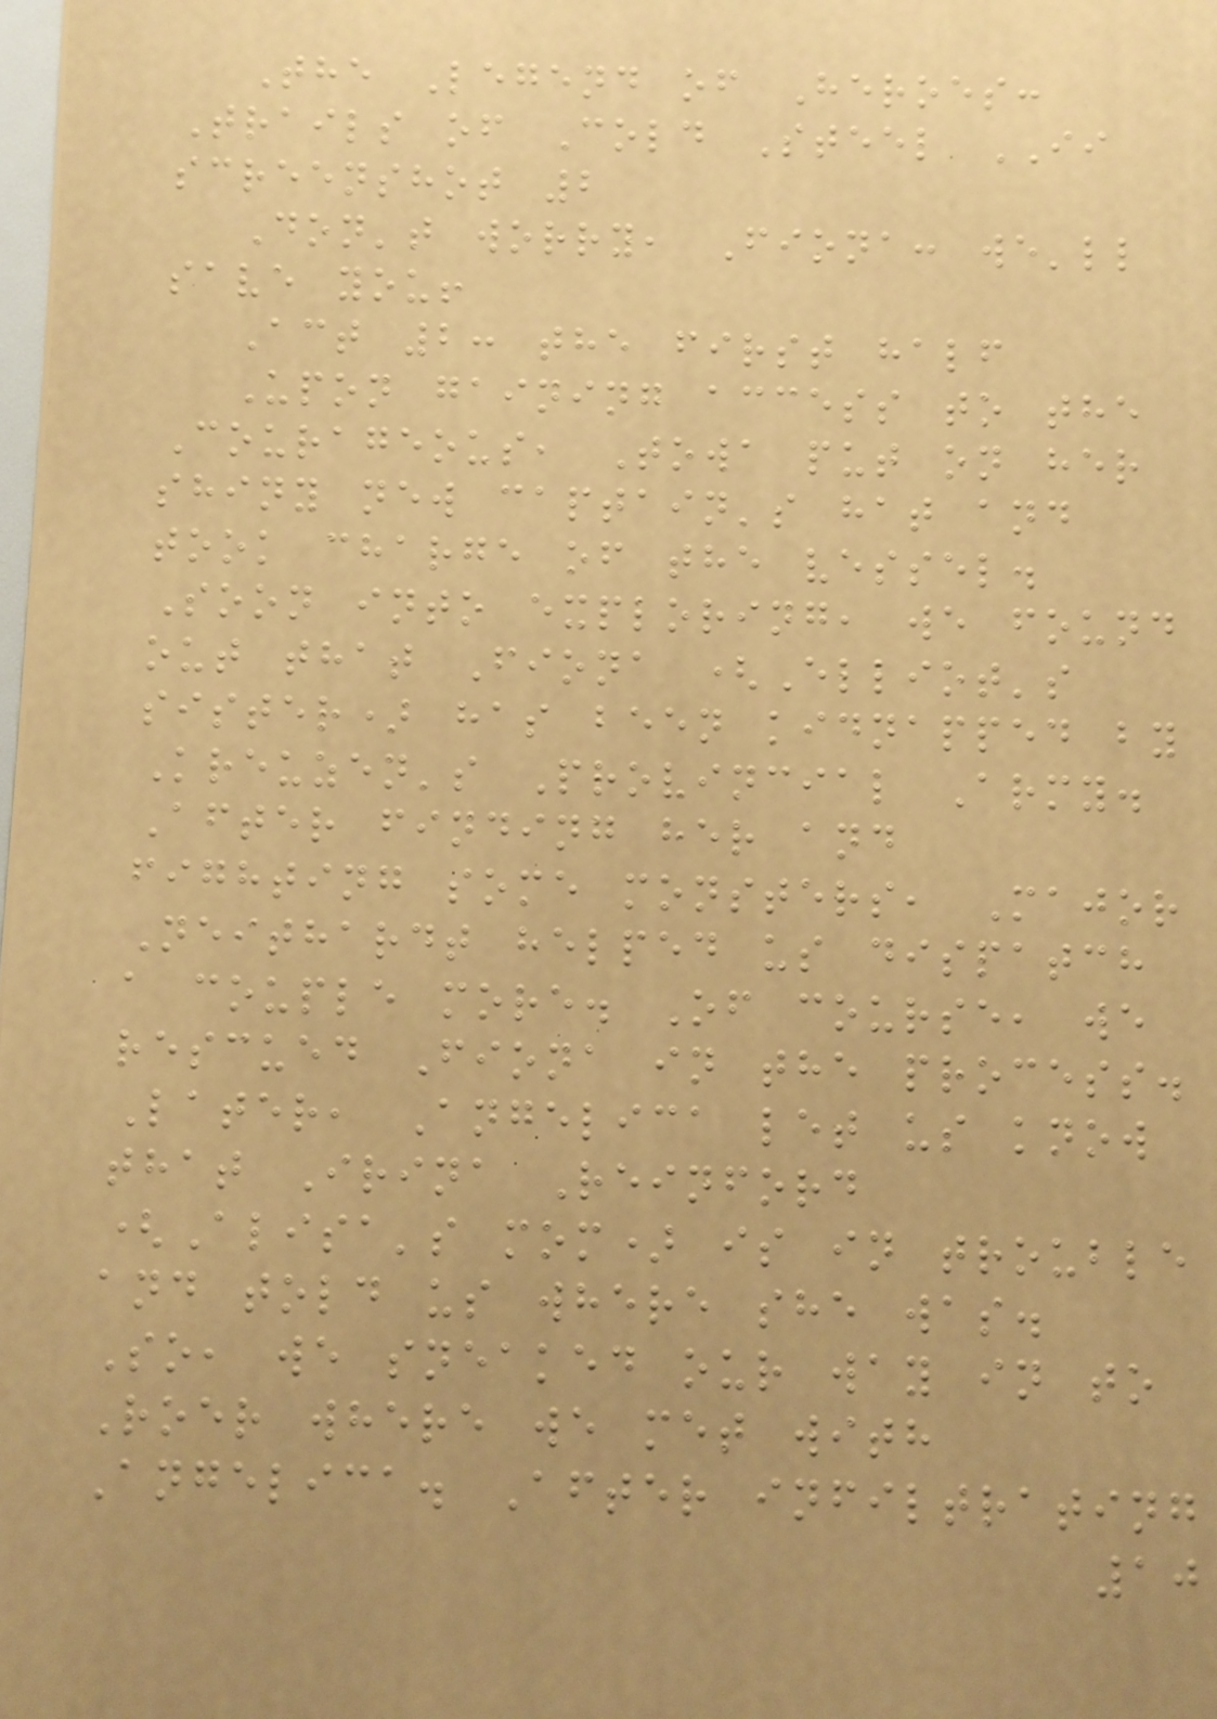The Legend of Heroes:
Trails of Cold Steel II
screenshot 2
Don't worry, Fiona: we'll
save you!
Act 2: the first half
Upon gaining access to the
Courageous, Towa put on her
shiny new captain's hat and
took charge of the vessel.
Soon into exploring, we found
out that Fiona (Elliot's
sister) has been kidnapped by
Kreuzen's Provincial Army.
After finding her and
fighting some monsters, Major
Neithardt helped us dispatch
a couple more. Of course, we
rescued Fiona in the process.
Later, Angelica let us know
that Irina Reinford
(Alisa's mom) is in trouble
and told us where she was.
So, we sneaked our way in to
Roer where we met with
Angelica. After infiltrating
10
